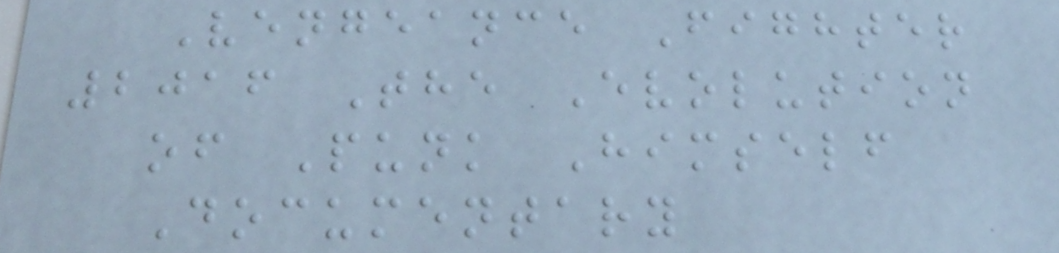Vengeance Fighter
2016 The Evolution
of Punk Himself
Documentary
